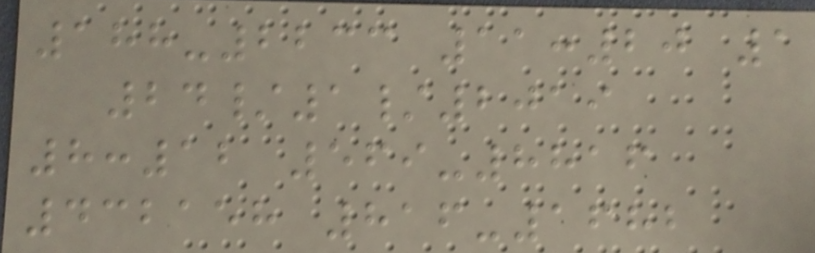188-2233 11:20 1
24/1/2019
8:12 569-8816
432158 816-1682
